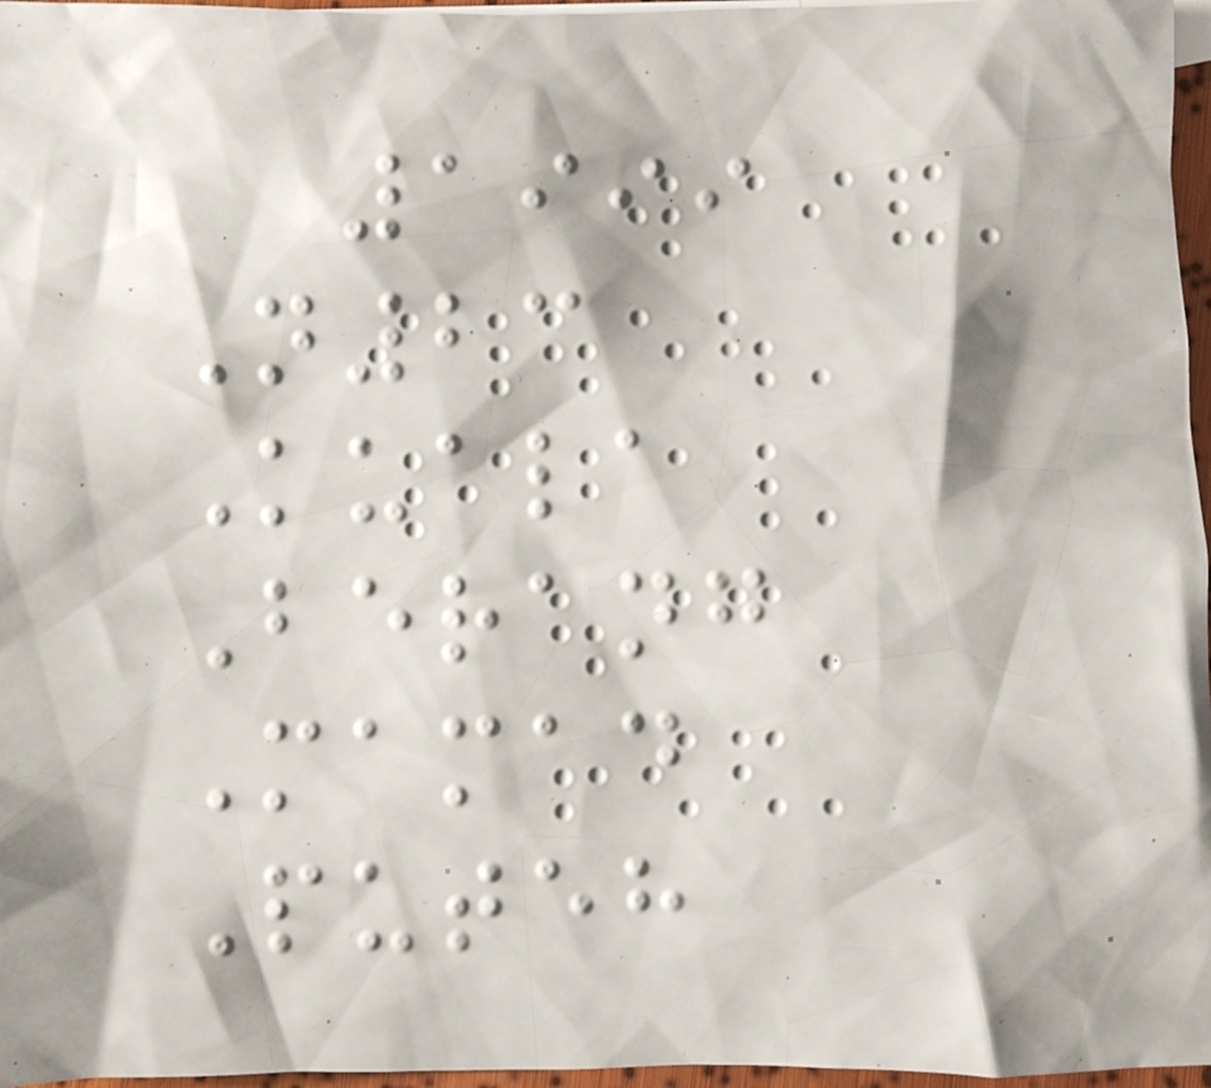1999
N23
Kuala
Berang
Mamad
Puteh
